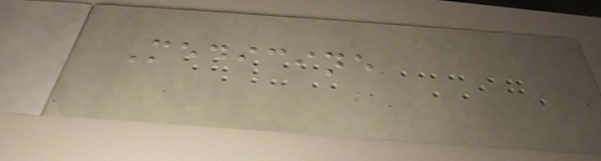Medicine
